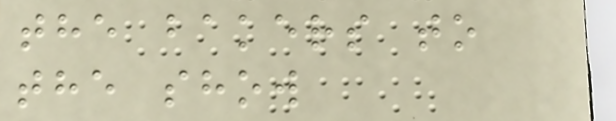the bakers to
the show
